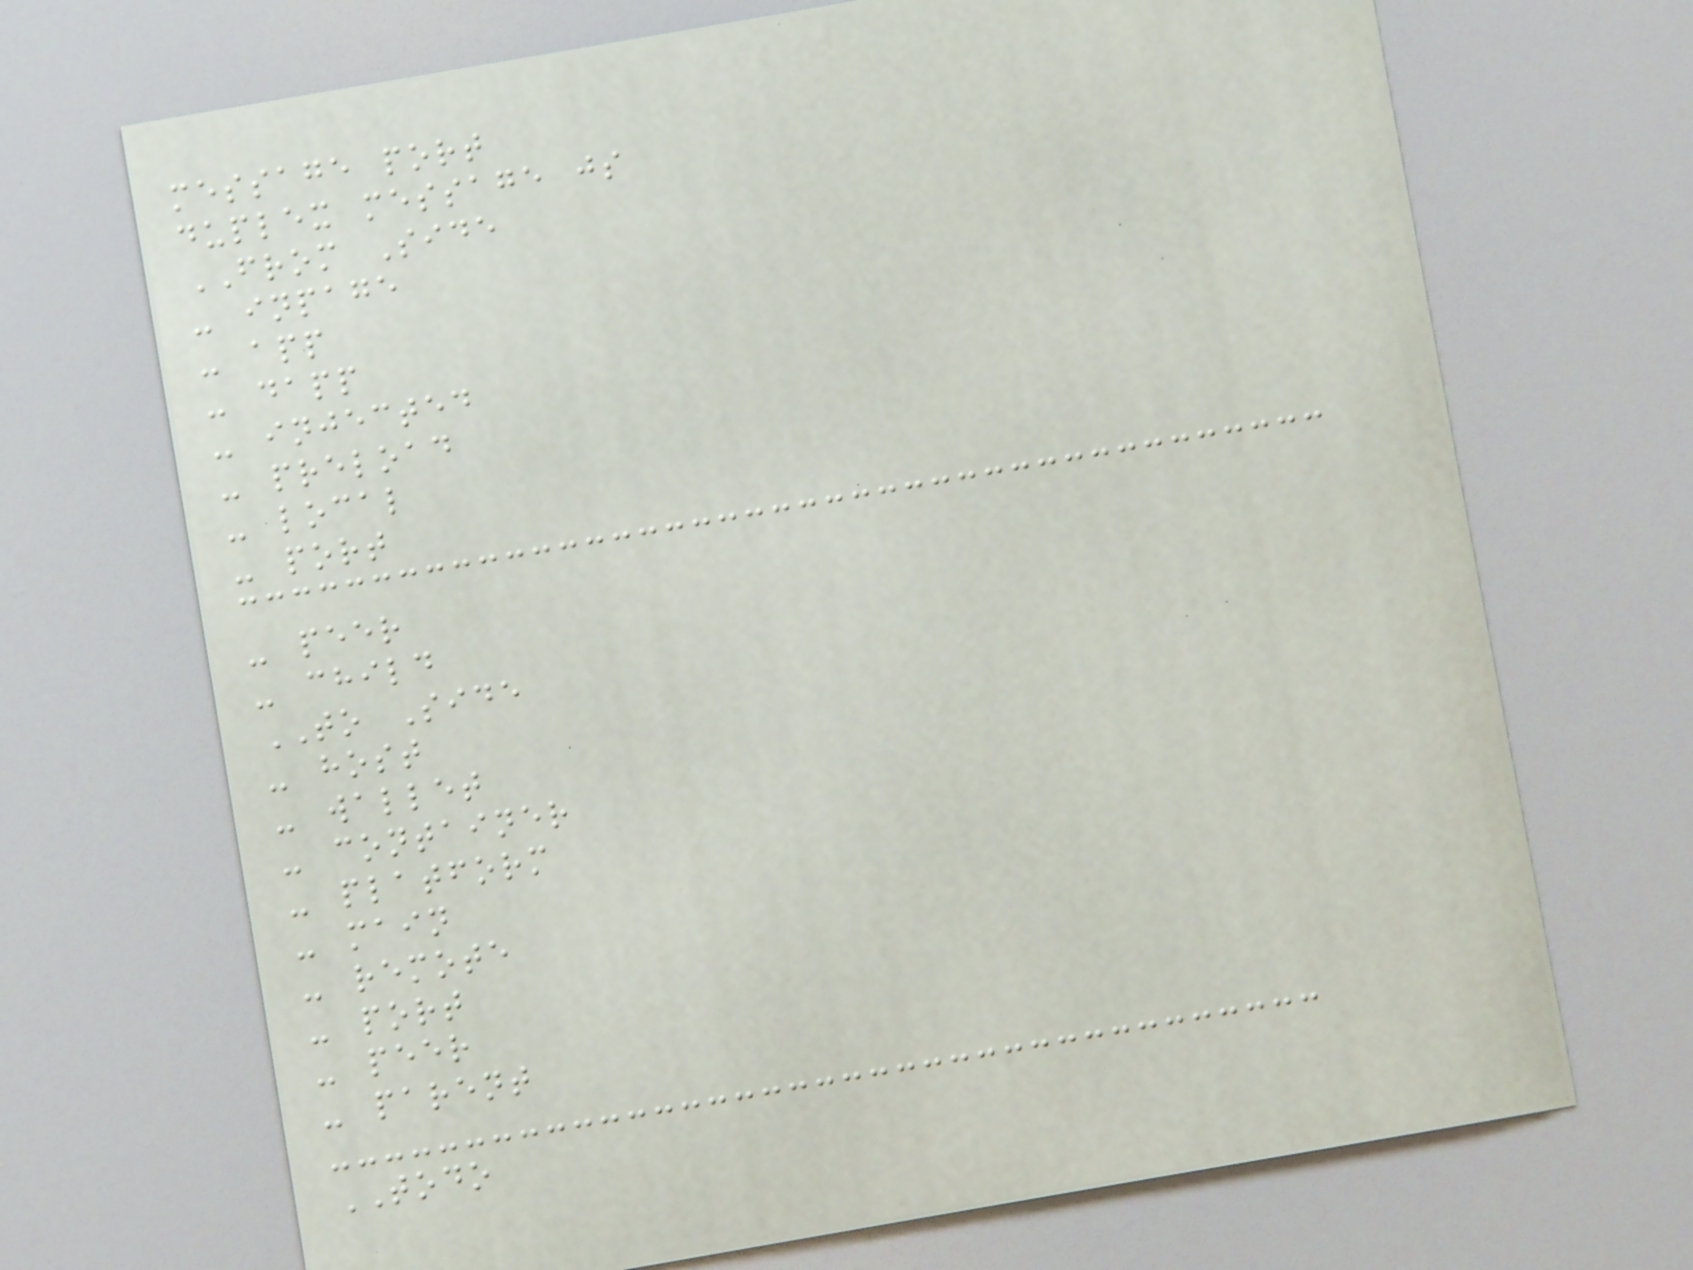message port
duplex message js
FROM Side
- inpage
- app
- dapp
- injected
- preload
- local
- port
- peer
- child
TO Side
- host
- wallet
- container
- platform
- main
- remote
- port
- peer
- parent
TODO
